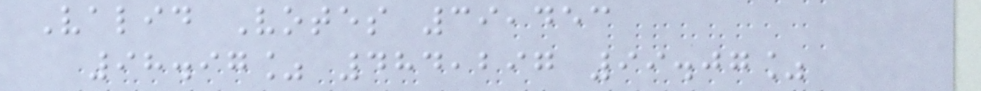Valid Votes 39,453
98.97% 484,297 99.07%
